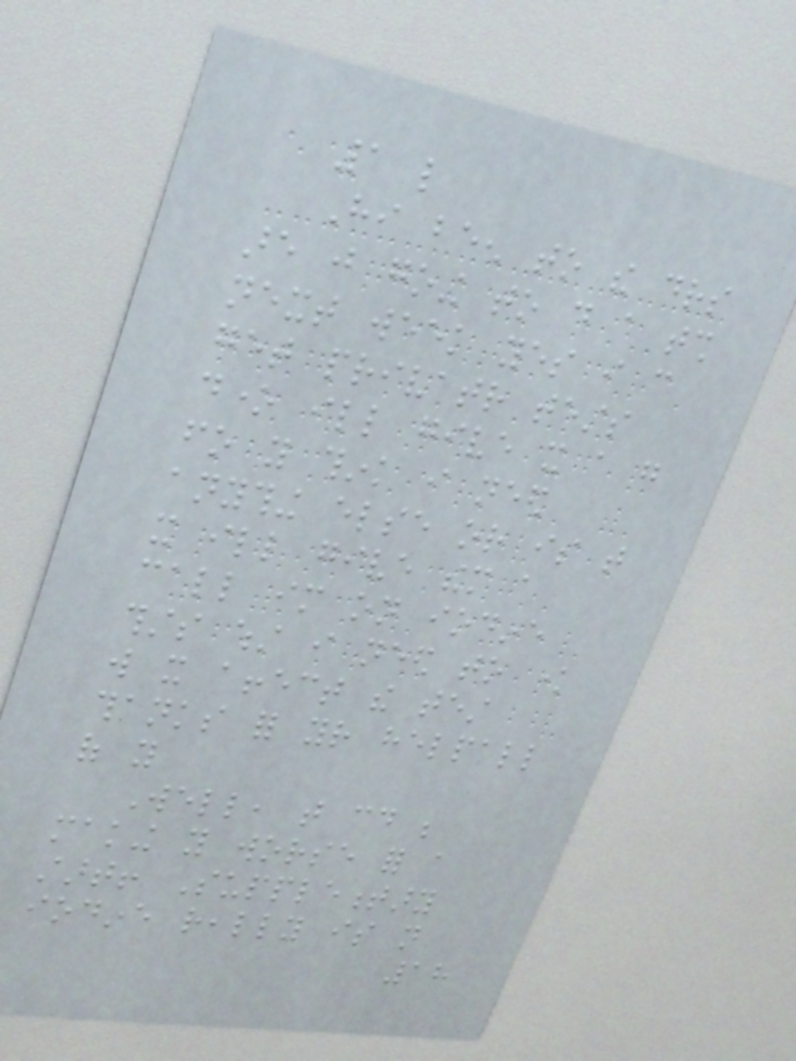1 like
Hi been to the drs
are just going to do a tsh
next week yes i can
get privatr tests
done ill give it a go
fo you think i need
anything else or is that
it ill give them a
call im on iodine
thsts whst i need to know
will it affect the test
thanks for your helpall
of you
Well, that could be
making you worse for a
start! Supplementary
iodine really is not
18
